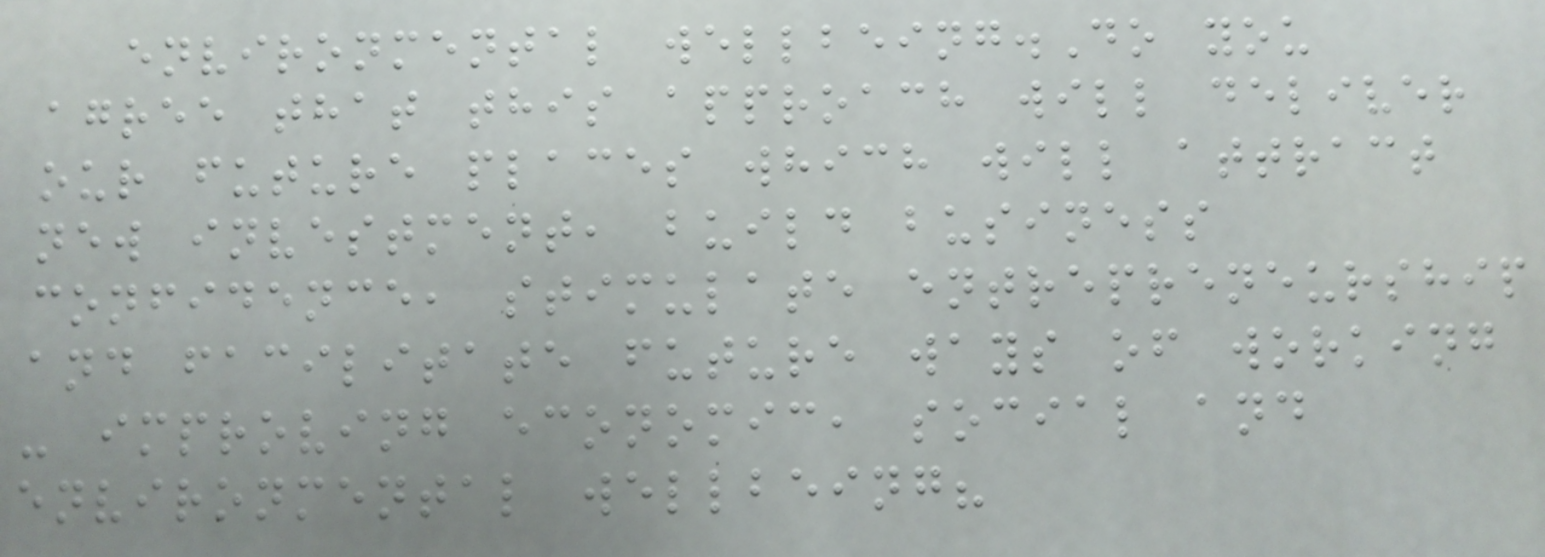environmental wellbeing.Do you
agree that this approach will deliver
our future places which will attract
new investment, build business
confidence, stimulate entrepreneurship
and facilitate future ways of working
- improving economic, social and
environmental wellbeing?
